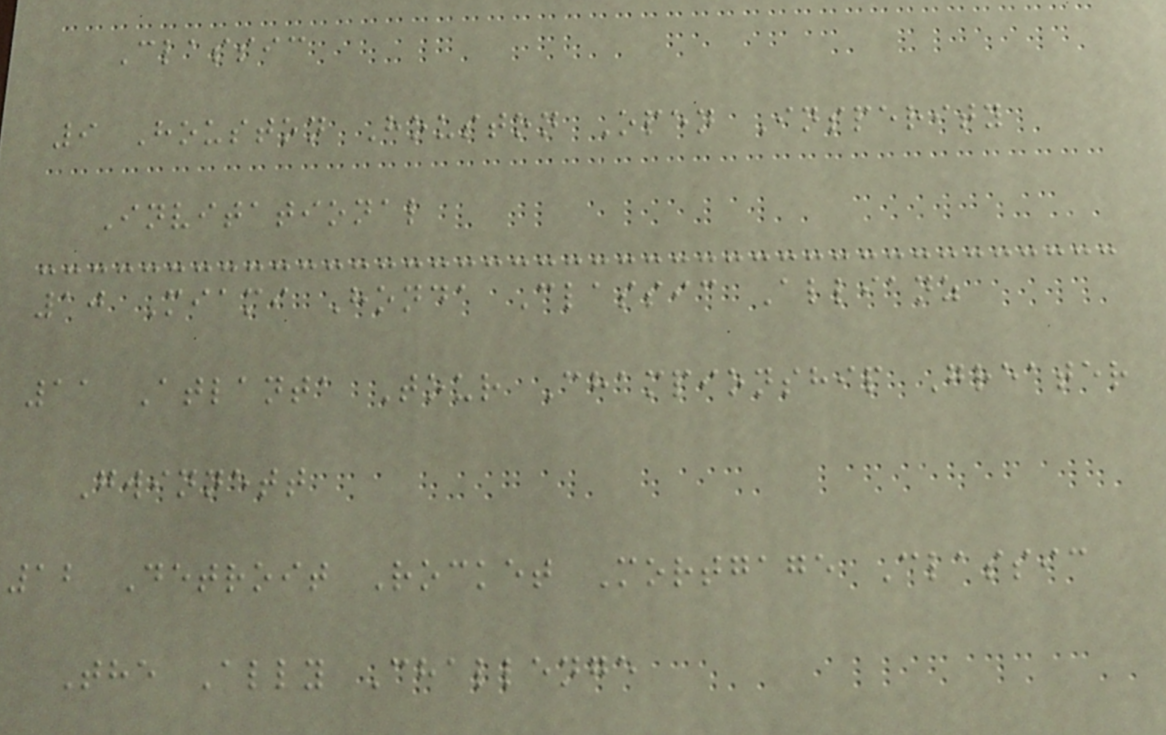Classic
9 Houston Houston Open Insperity
Invitational
10 Miami Honda Classic Allianz
11 Atlanta Tour Championship Greater
Gwinnett
12 Detroit Rocket Mortgage Classic
The Ally Challenge
